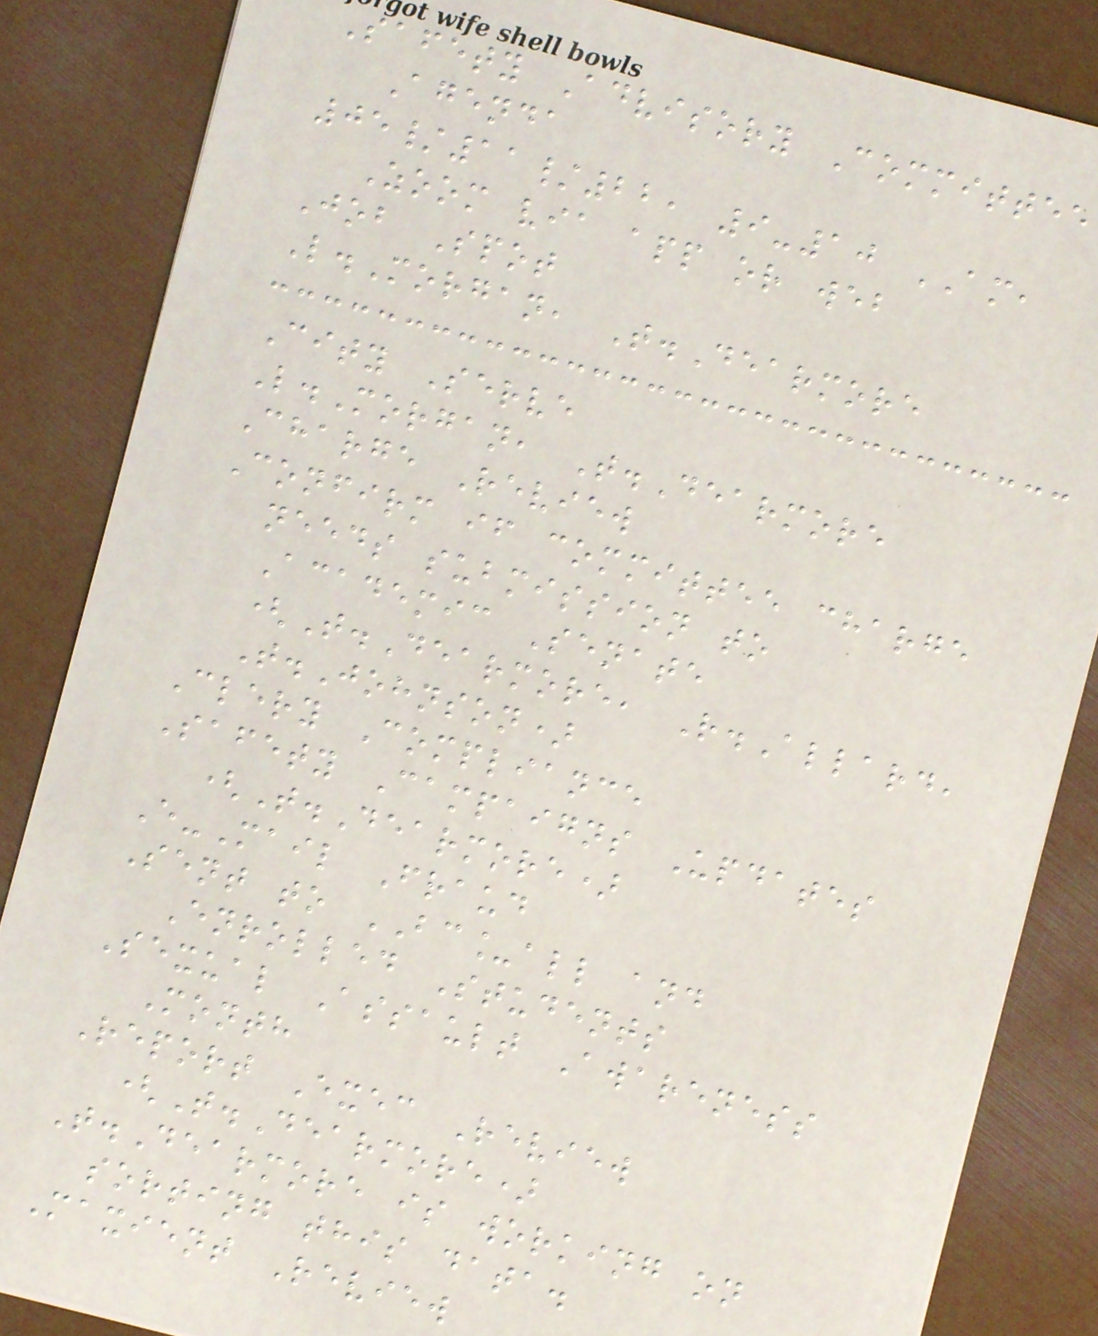Safety Advisory Committee
Agenda
05/11/22, 9-10 AM,
Zoom via app or web
Job Spot
L.Morgan, T.Dearmore
City Serve
L.Morgan, T.Dearmore
Charge Review
Confirm if committee charge
needs submission to
Academic Senate
(T.Dearmore, R.Allard,
T.Johnson)
Clery Compliance
Safety Campaigns Updates
(T.Dearmore)
E-Mail Fraud
Sent to BC_all and
Enrolled Students
Sexual Assault Awareness
Month
Report Exec Review
(T.Dearmore)
T.Dearmore is working on
sorting this data.
Maxient Review
